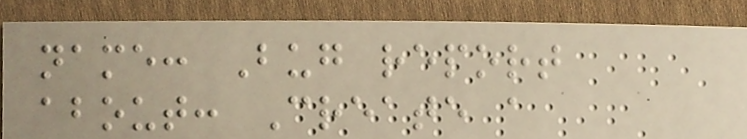name: Bug report
about: Create a
